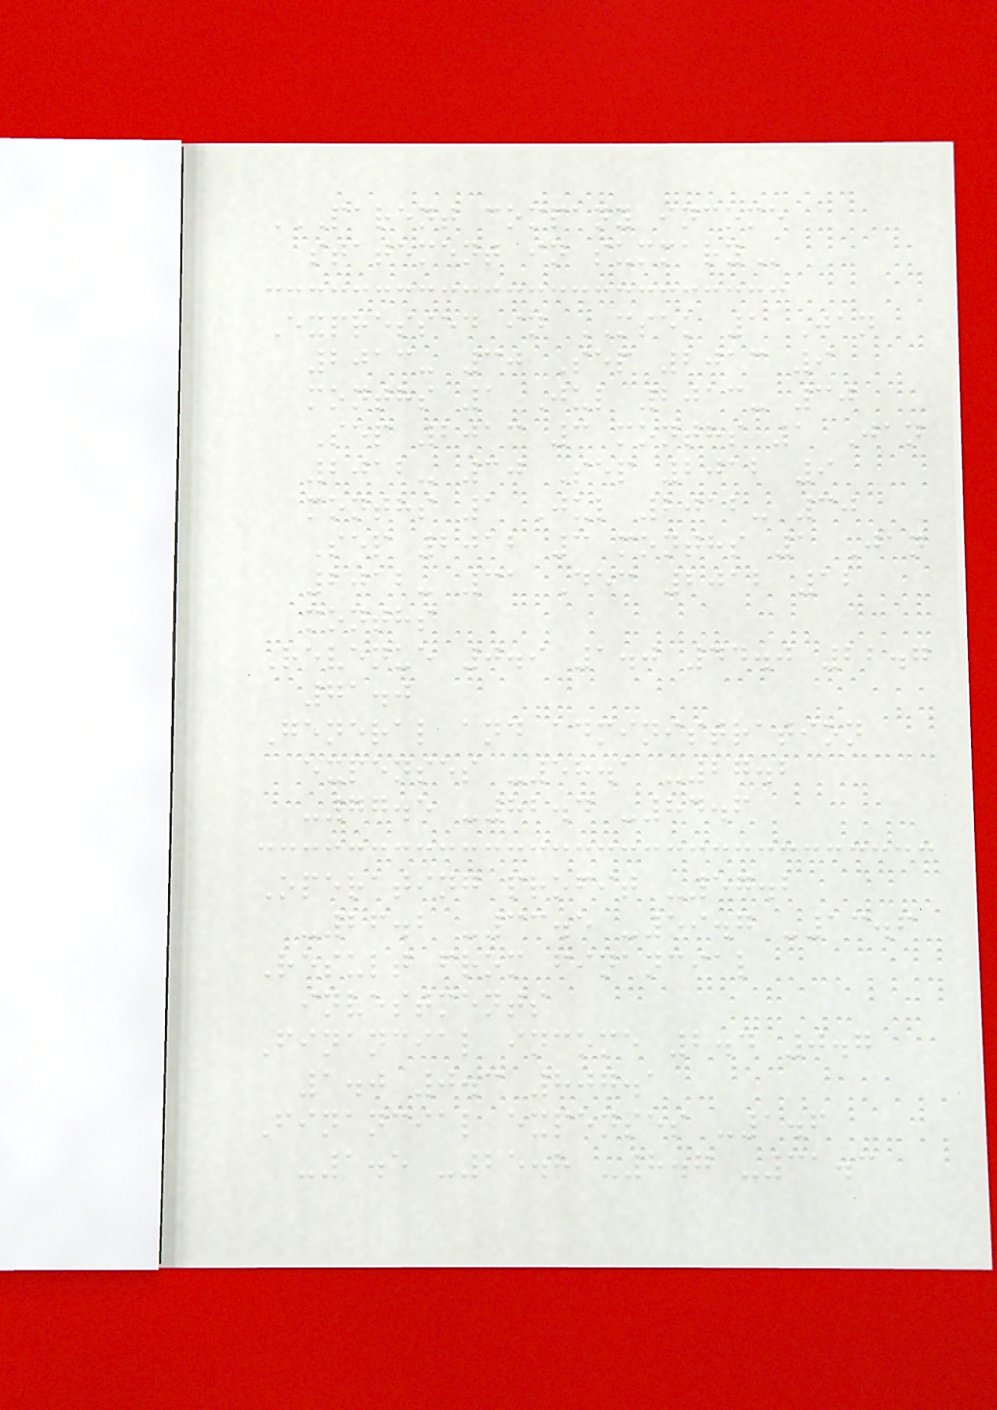PARENT COMPANY INCOME
STATEMENT IN SUMMARY
Expressed in MSEK 1 Jan
2013- 30 Sep 2013 9
months 1 Jul 2013- 30
Sep 2013 3 months 1 Jan
2012- 30 Sep 2012 9
months 1 Jul 2012- 30
Sep 2012 3 months 1 Jan
2012- 31 Dec 2012 12
months
Revenue 0.9 1.0 44.0 22.7
71.0
General and administration
expenses -58.1 -27.2
-77.5 -82.4 -84.6
Operating profit -57.2
-26.2 -33.5 -59.7 -13.6
Result from financial
investments
Financial income 2.4 0.7
1.0 0.3 807.1
Financial expenses -1.6
-1.5 -25.8 -8.7 -31.3
